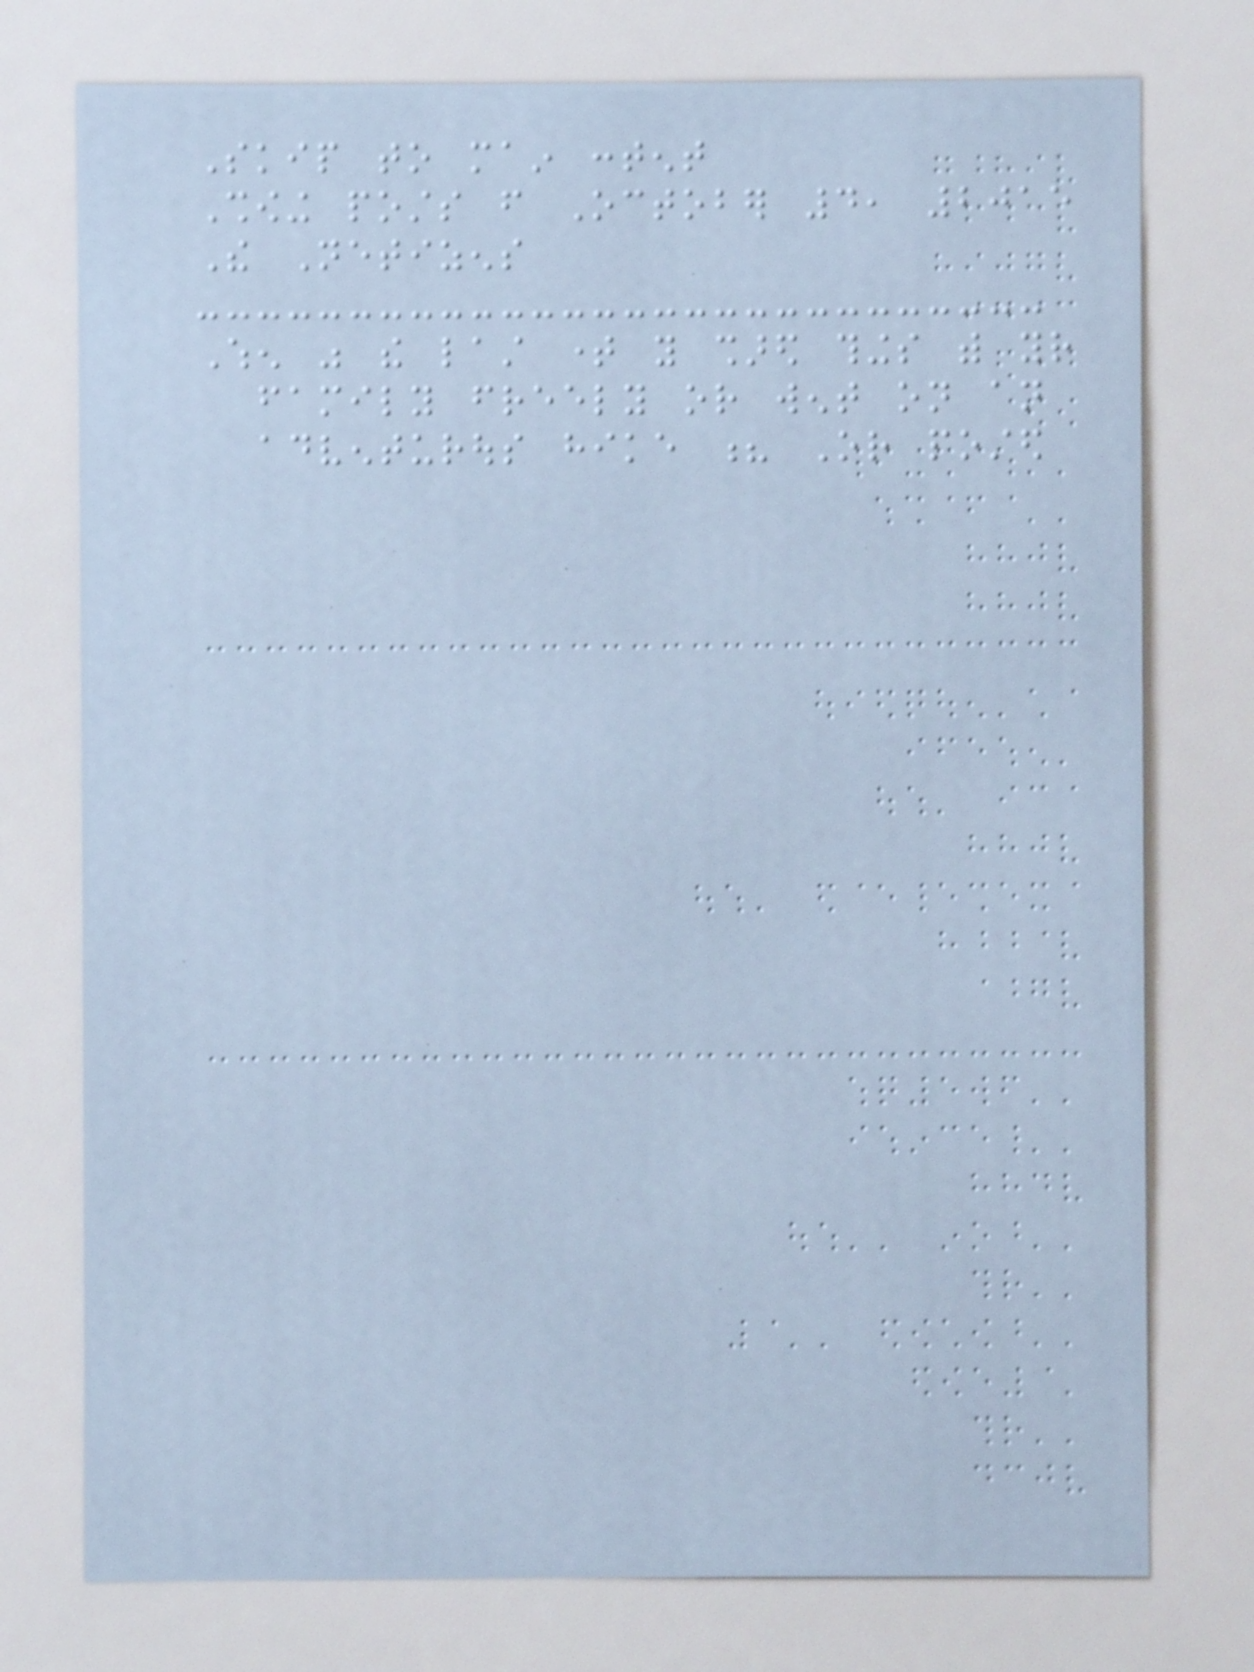Skip to main content
Showing posts from October 4, 2015
The Netizens
When was the last time you shared things with your
family freely or went on an
adventurous hike ? Or posted
